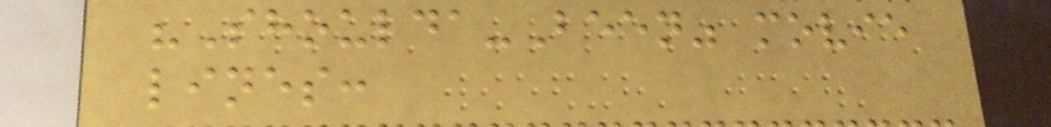"Shoulda-Been" movie
lines:
